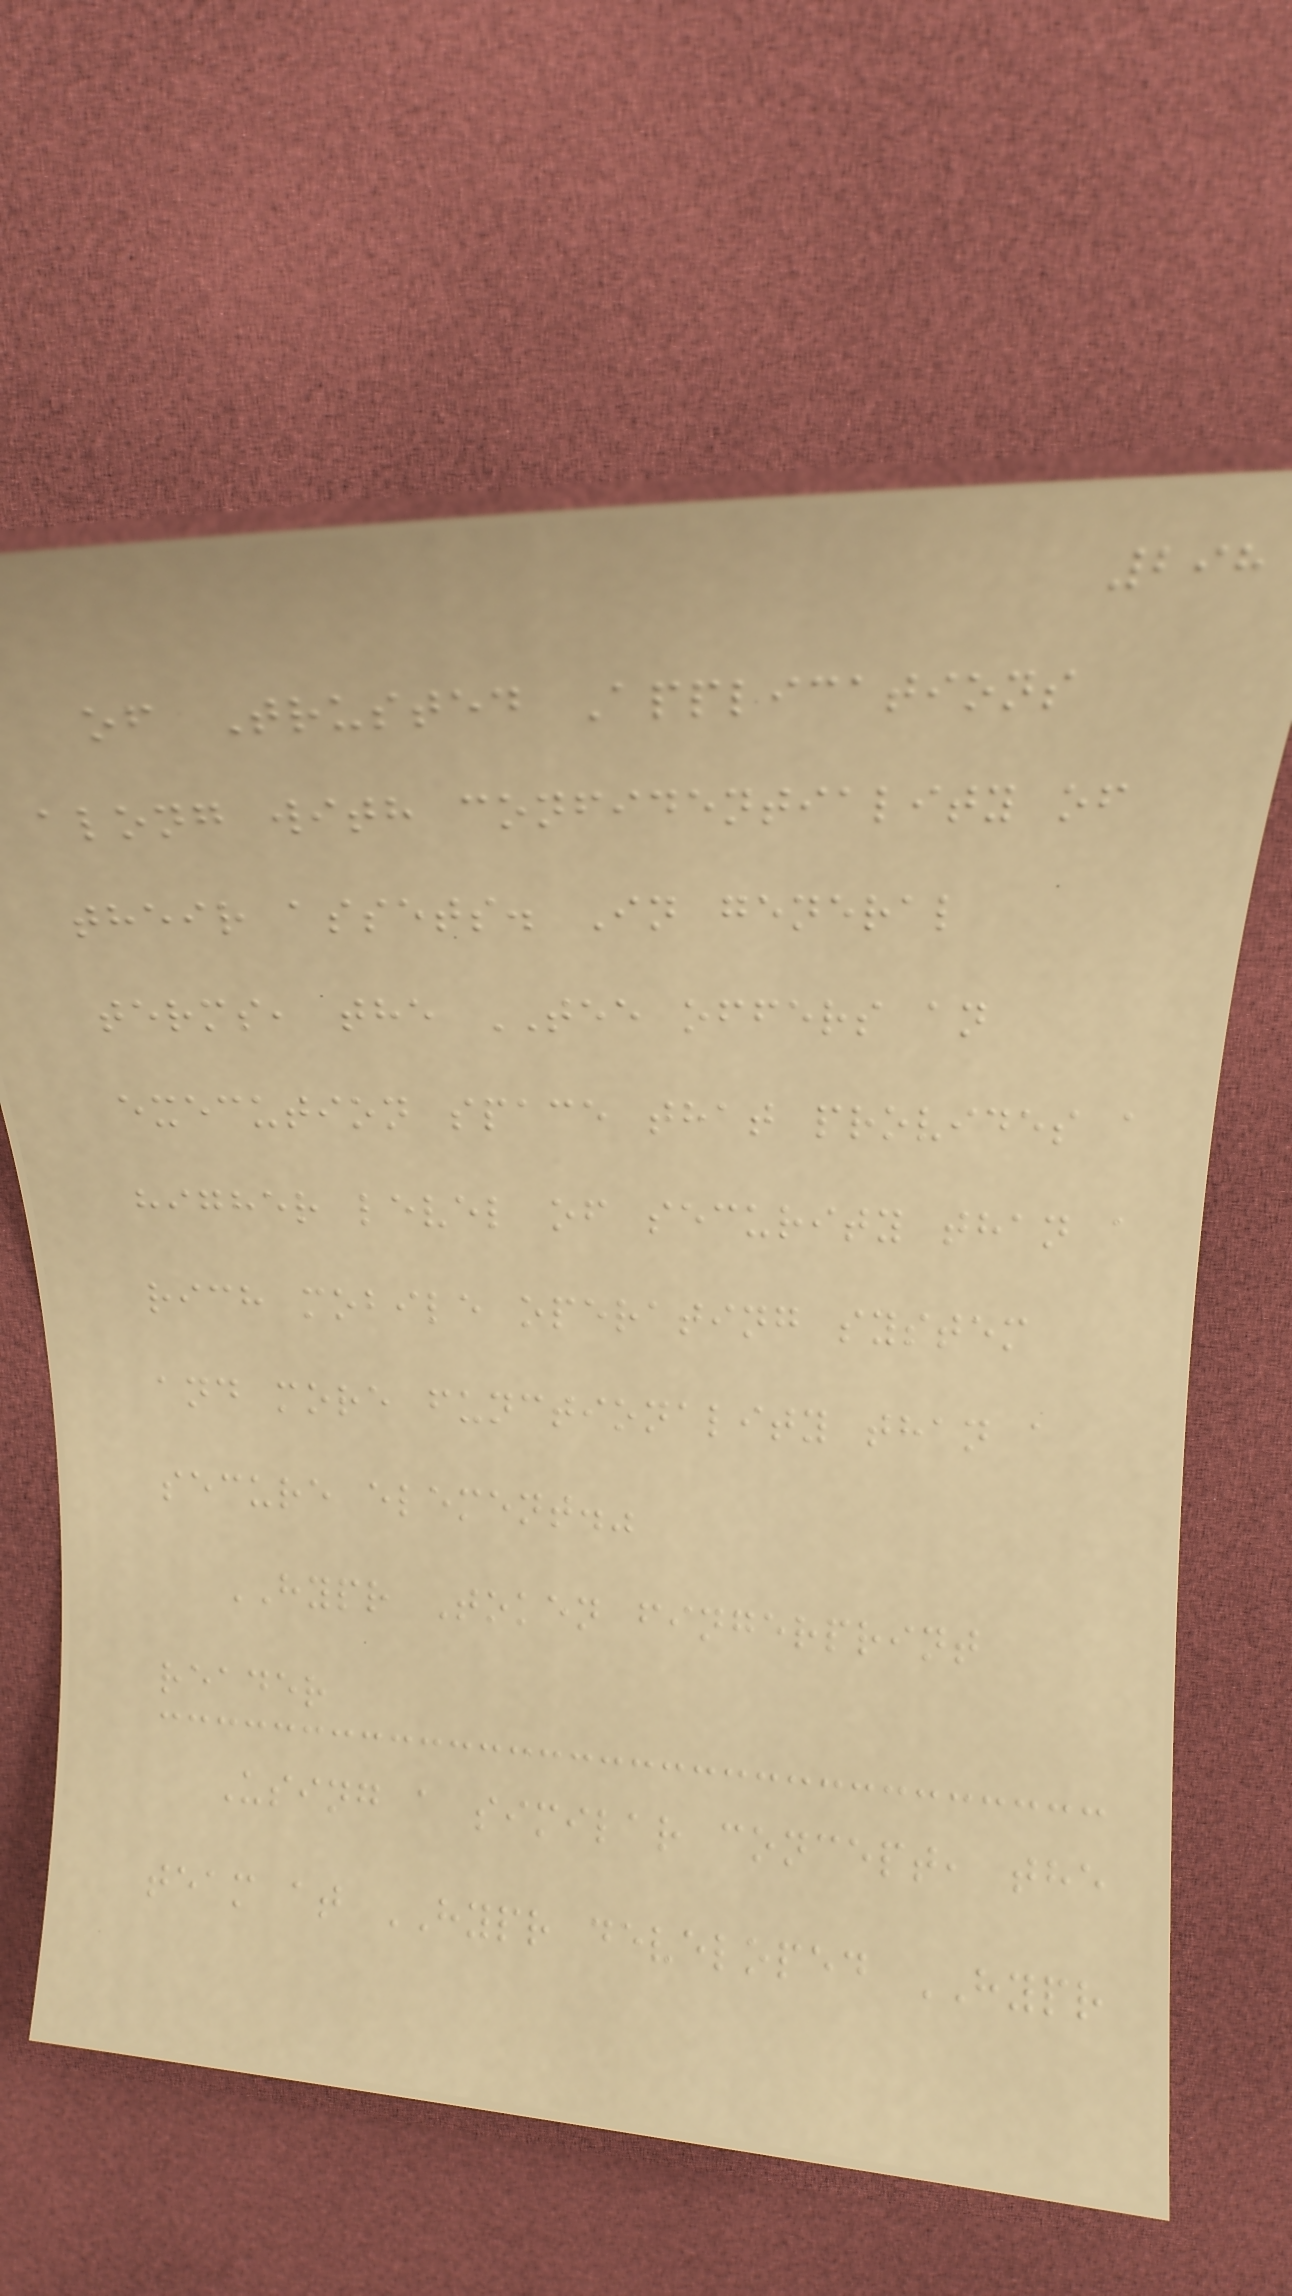298
of Trusted Applications
along with confidentiality of
their assets. In general
terms, the TEE offers an
execution space that provides a
higher level of security than a
rich mobile operating system
and more functionality than a
secure element."
HYPR Token fingerprint
reader
Using a similar concept, the
team at HYPR developed HYPR
